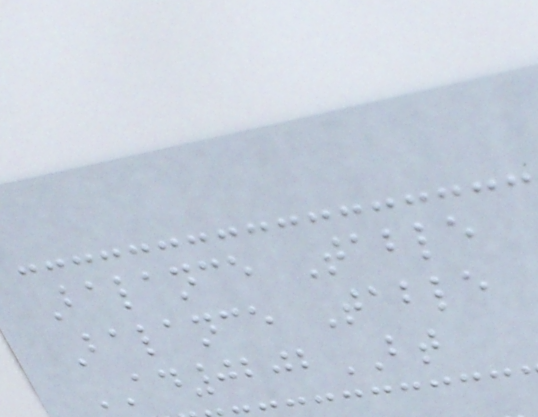Balance Table
Balance Table
AD0202BT
